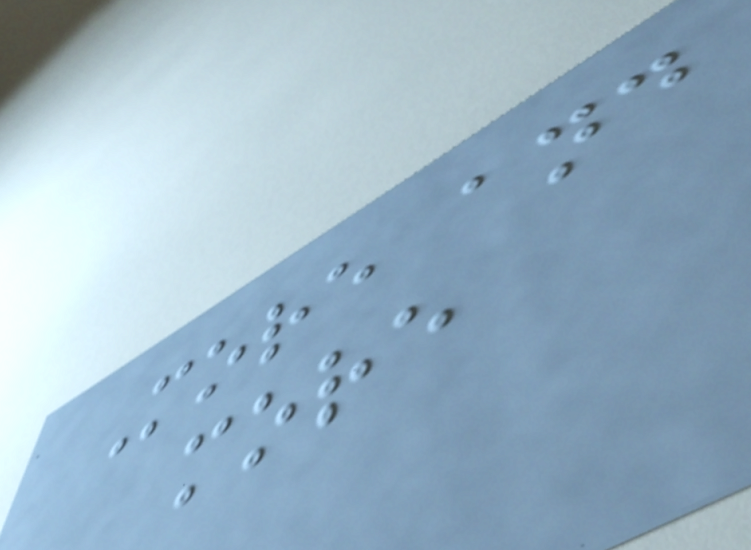More and
more
